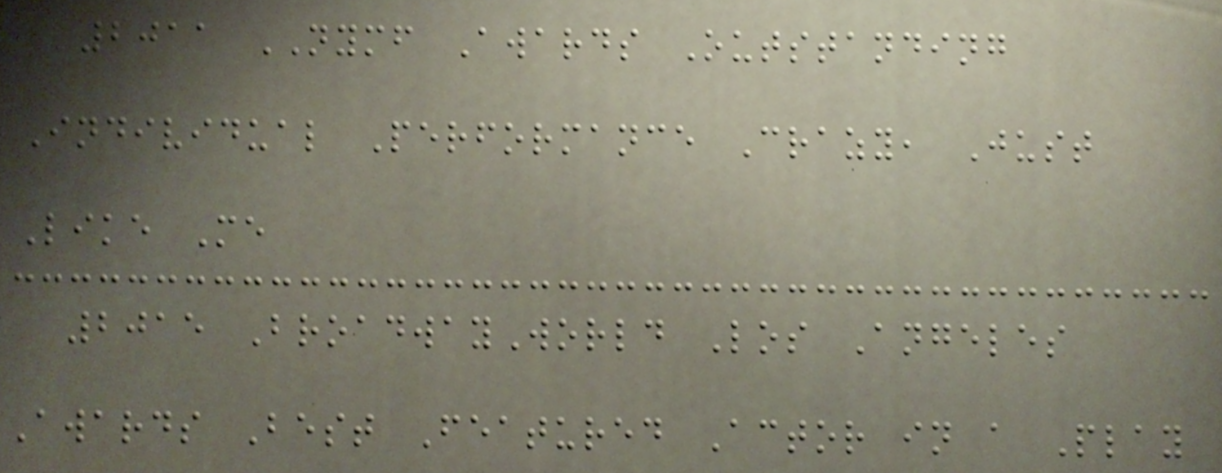2011 NYMF Awards Outstanding
Individual Performance Crazy, Just
Like Me
2015 BroadwayWorld Los Angeles
Awards Best Featured Actor in a Play
